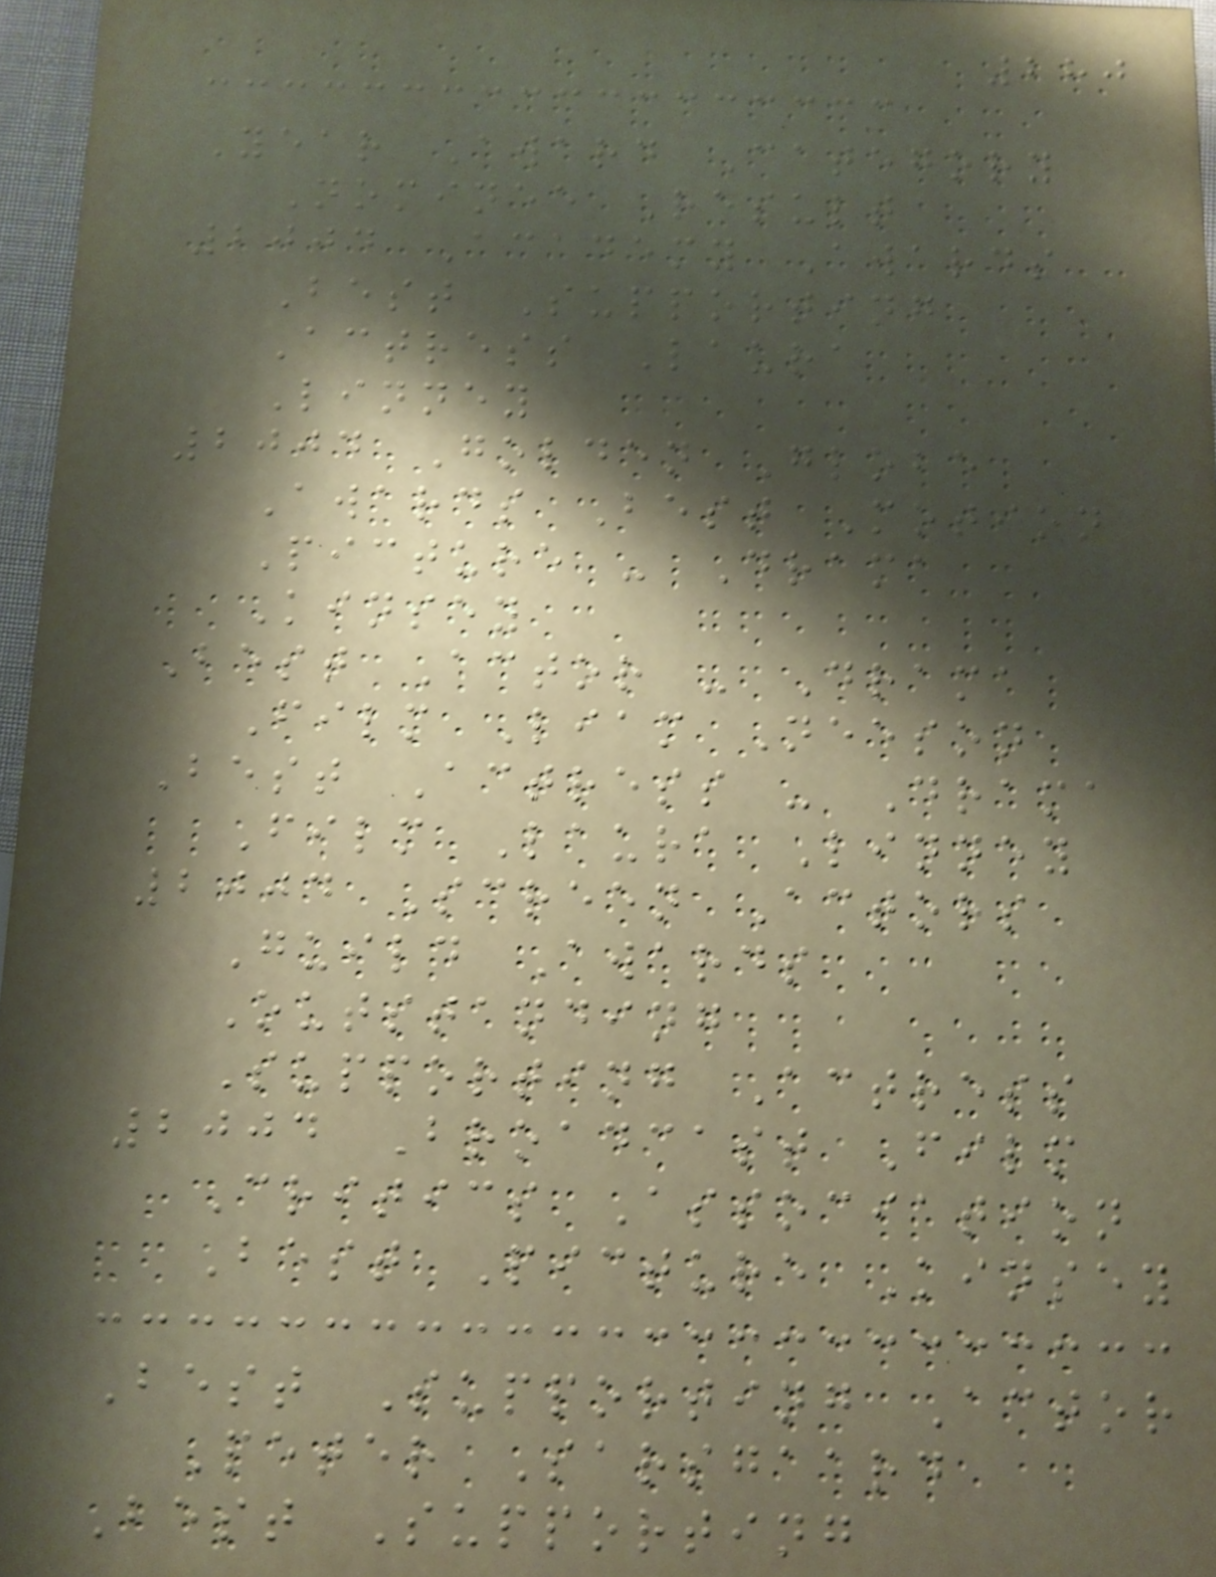280
Year Award Category
Nominee Result
2004 Academy Awards
Best Supporting
Actress Laura
Linney
2004 Golden Globe
Awards Best Motion
Picture - Drama
Kinsey
Best Actor - Drama
Film Liam Neeson
Best Actress - Drama
Film Laura Linney
2004 Screen Actors
Guild Awards
Outstanding
Supporting Actress
2004 Broadcast Film
Critics Association
Best Picture Kinsey
Best Supporting Actor
Peter Sarsgaard
Best Supporting
